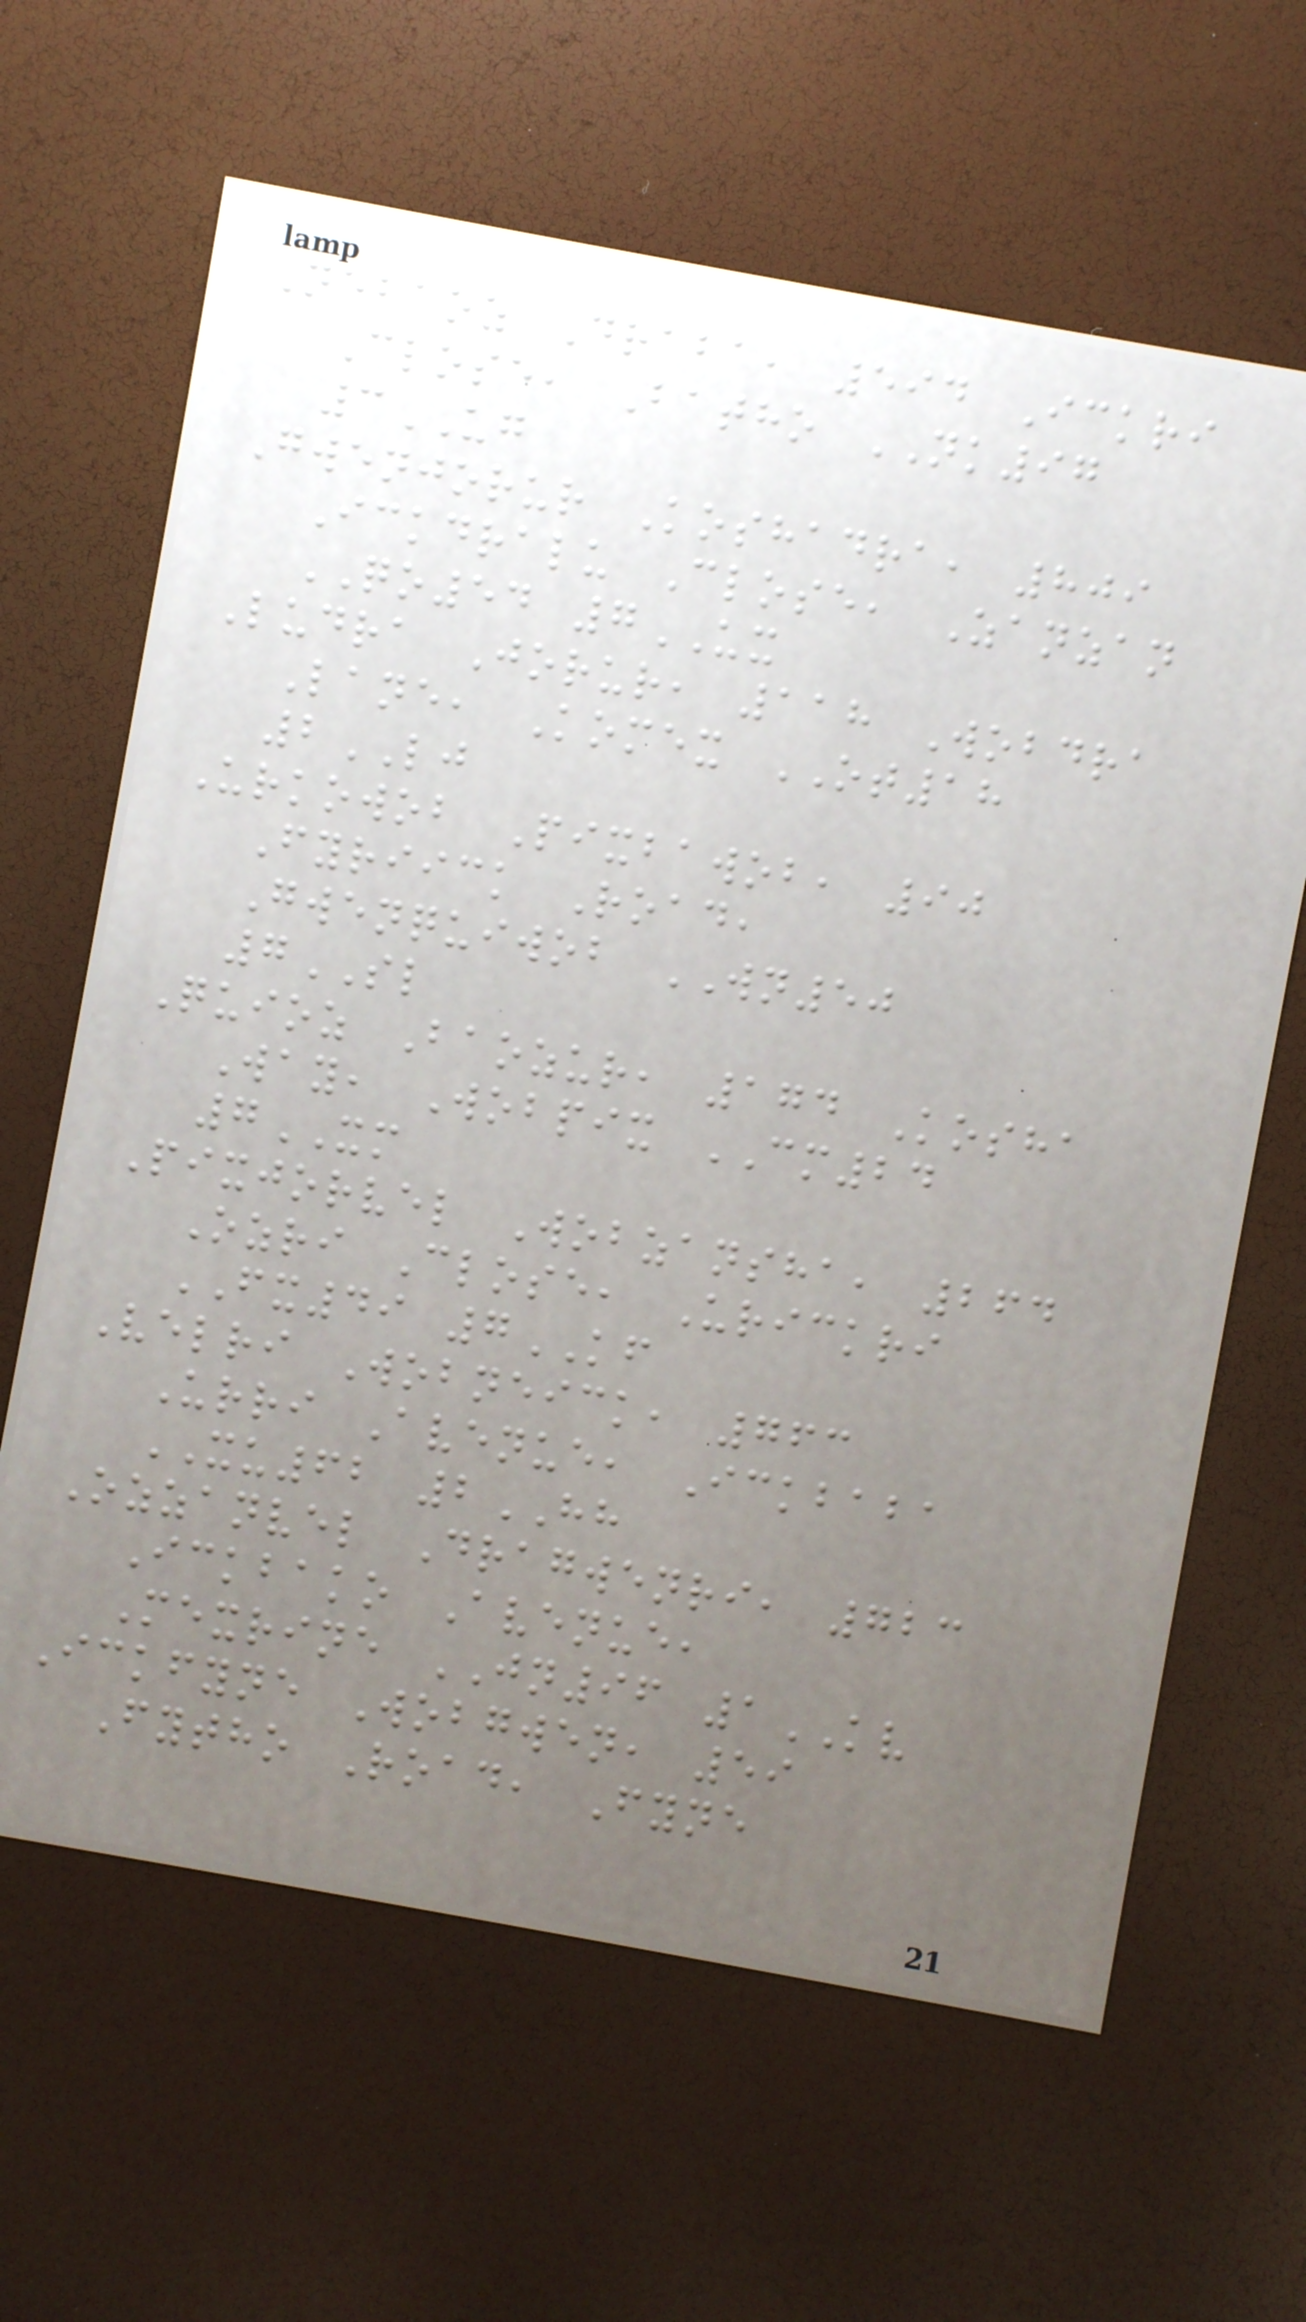Nebaoz Draba, 594 Ickri
Close, Batho NK97
3UG
Gwenjorur Koshadra, 809
Ickdralu Close, Zanzan
QO54 7UX
Ludra Jorur, 118 Wobdra
Lane, Komex OT18
2LJ
Urkowob Pixbawob, 90
Fyriick Road,
Gwenquiwob WN50
7SL
Quioz Baozur, 174 Kosha
Way, Wobpix CM24
7XM
Pixjorvel Wobzansha, 264
Ozri Close, Urickri
FX49 7KF
Velri Wobneick, 763
Urri Avenue, Ickbaba
XU62 2HH
Ozzanvel Dragwenri, 723
Ickbako Avenue,
Mexrine JN96 1KV
Ickfyne Wobgwen, 59
Fytho Road, Fyne
